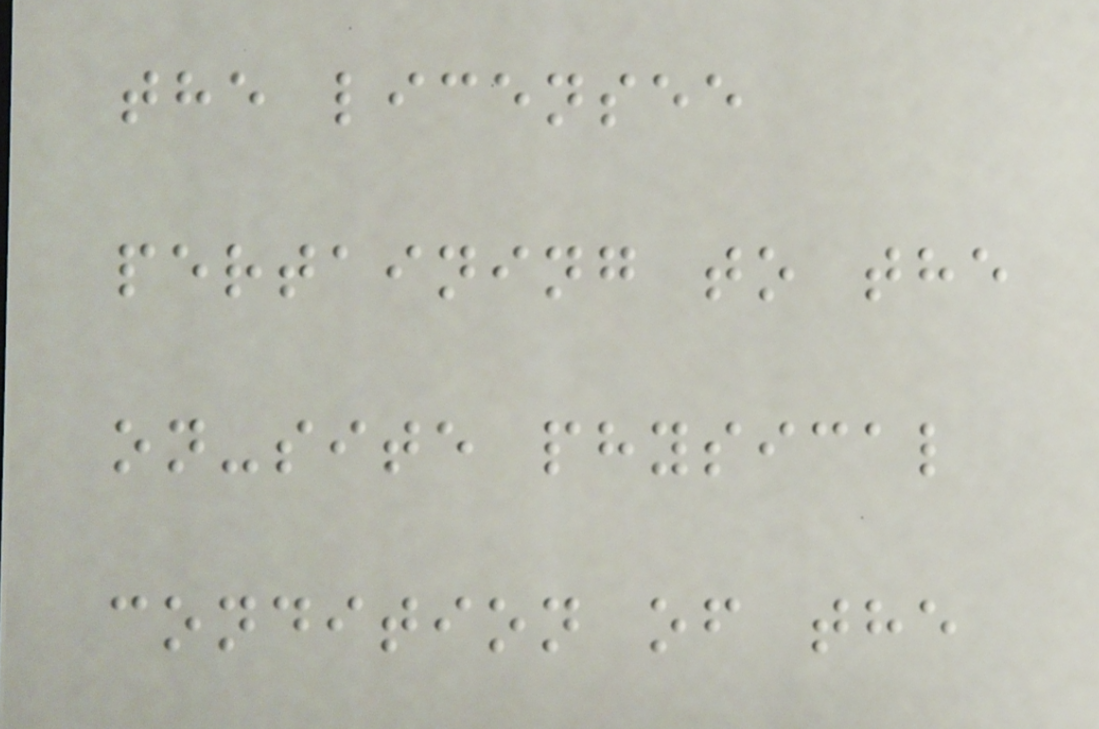the licensee
pertaining to the
on-site physical
condition of the
